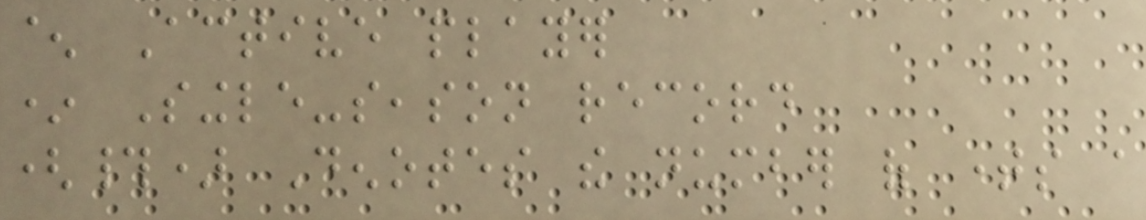^ Active player
* Single-season record
(#) Denotes the number of times a
